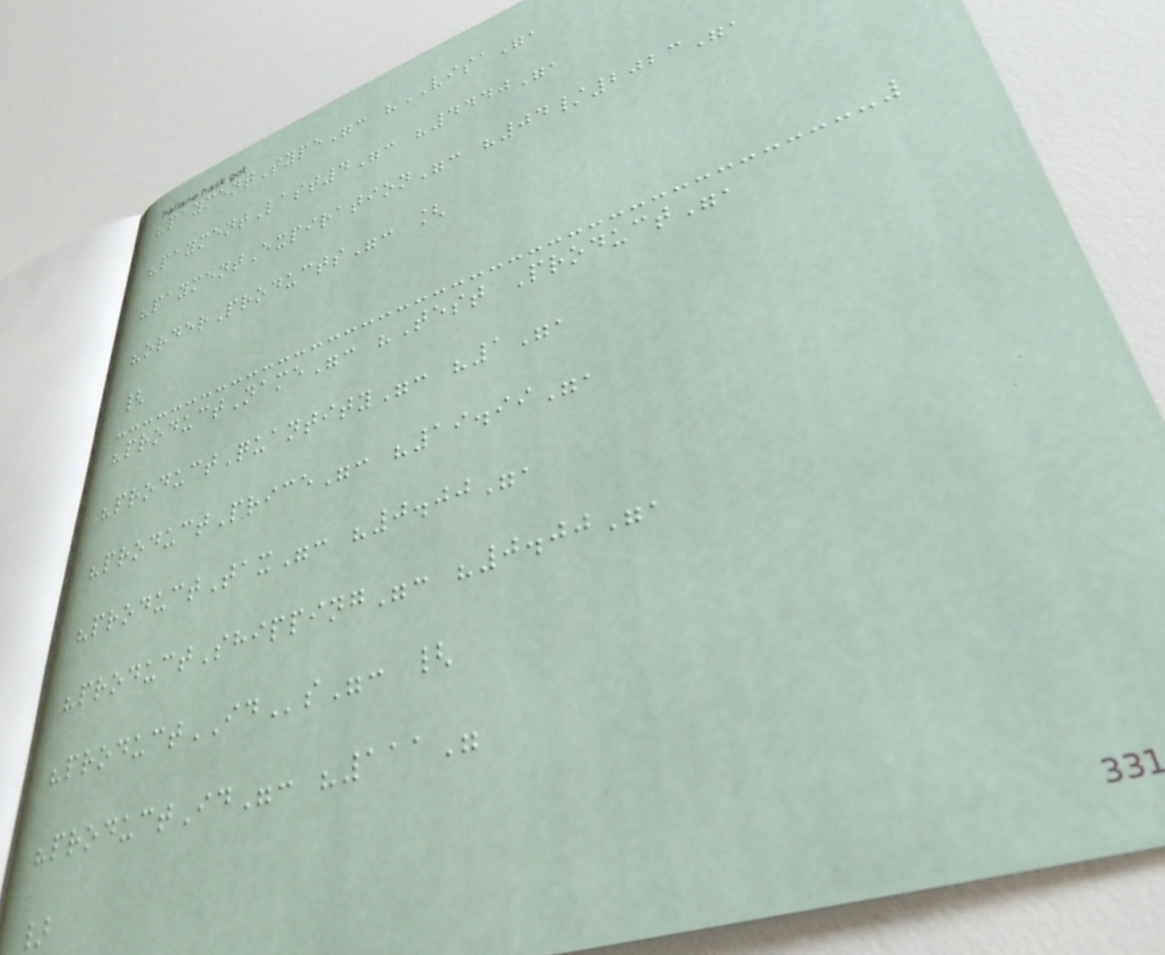"paymentType": "VISA",
"paymentLast4": "4440",
"paymentExpiration": "04/2023",
"orderProducts": [
{
"productName": "Test Product",
"productQuantity": "1",
"productPrice": "19.99",
"productTax": "0.00",
"productShipping": "0.00",
"productIDs": {
"productId": "111"
}
